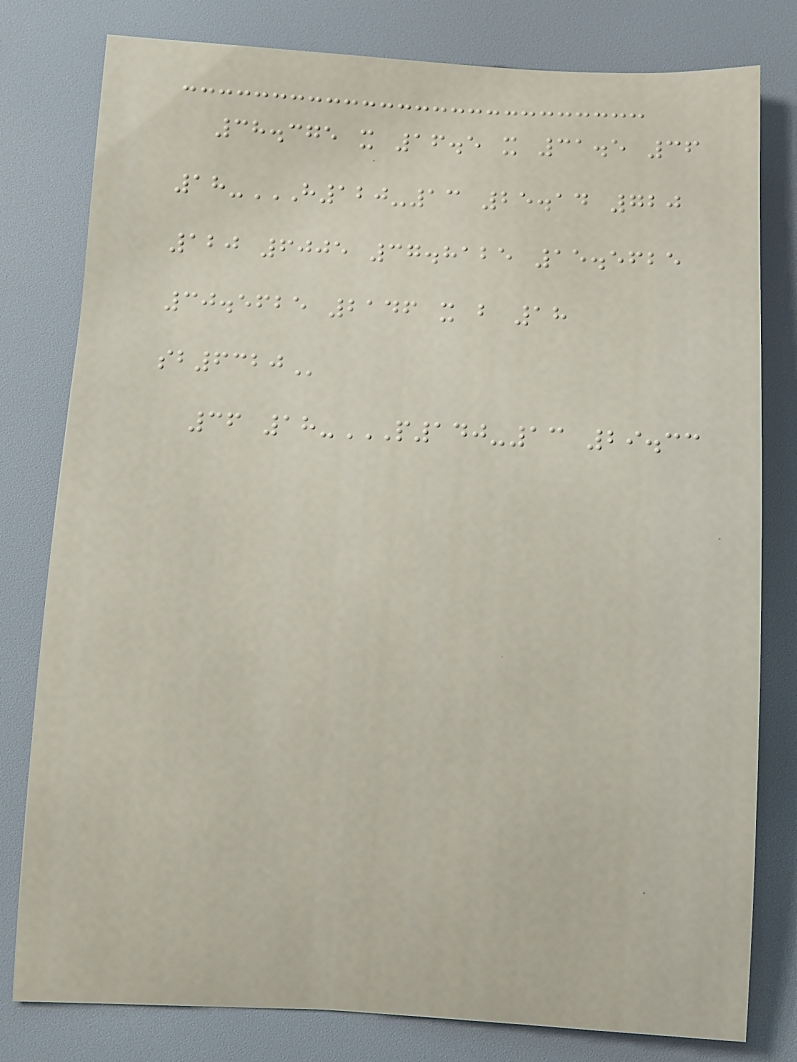38.375 x 16.5 x 31.5 36
18-H120-13 25.14 720
120 6005 37.8125 15.5625
30.5625 2146 X B 18
SB6320
36 18-P140-13 29.33
